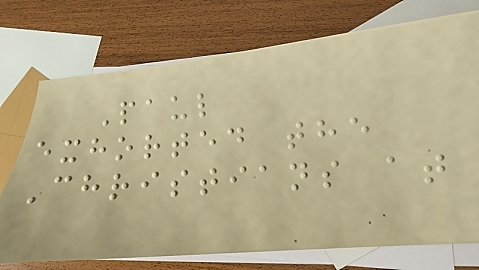Paul
exhorted the
Christians at
